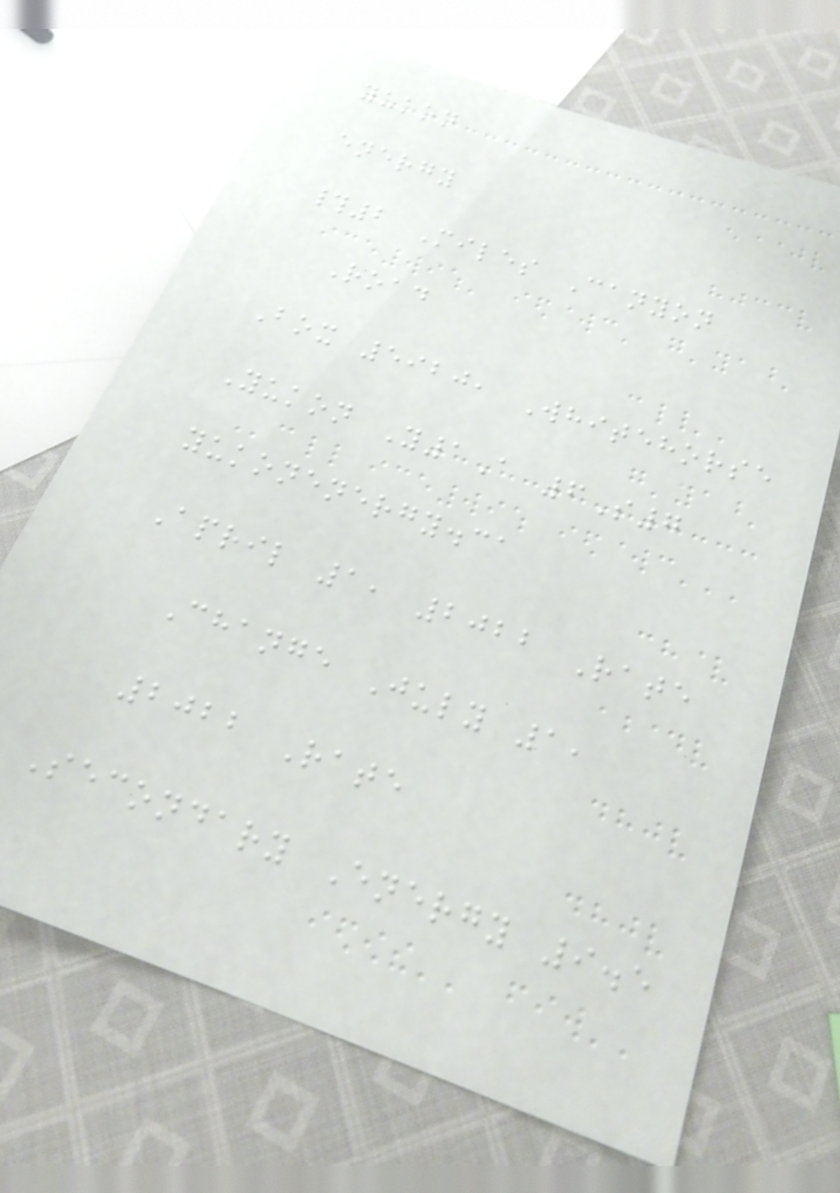yukon
energy
#2 Miles Canyon
Road
Box 5920, Whitehorse
Yukon Y1A 6S7
yukonenergy.ca
April 1, 2022 Rate
Change July 1,
2022 Rate
Secondary Energy 9.5
